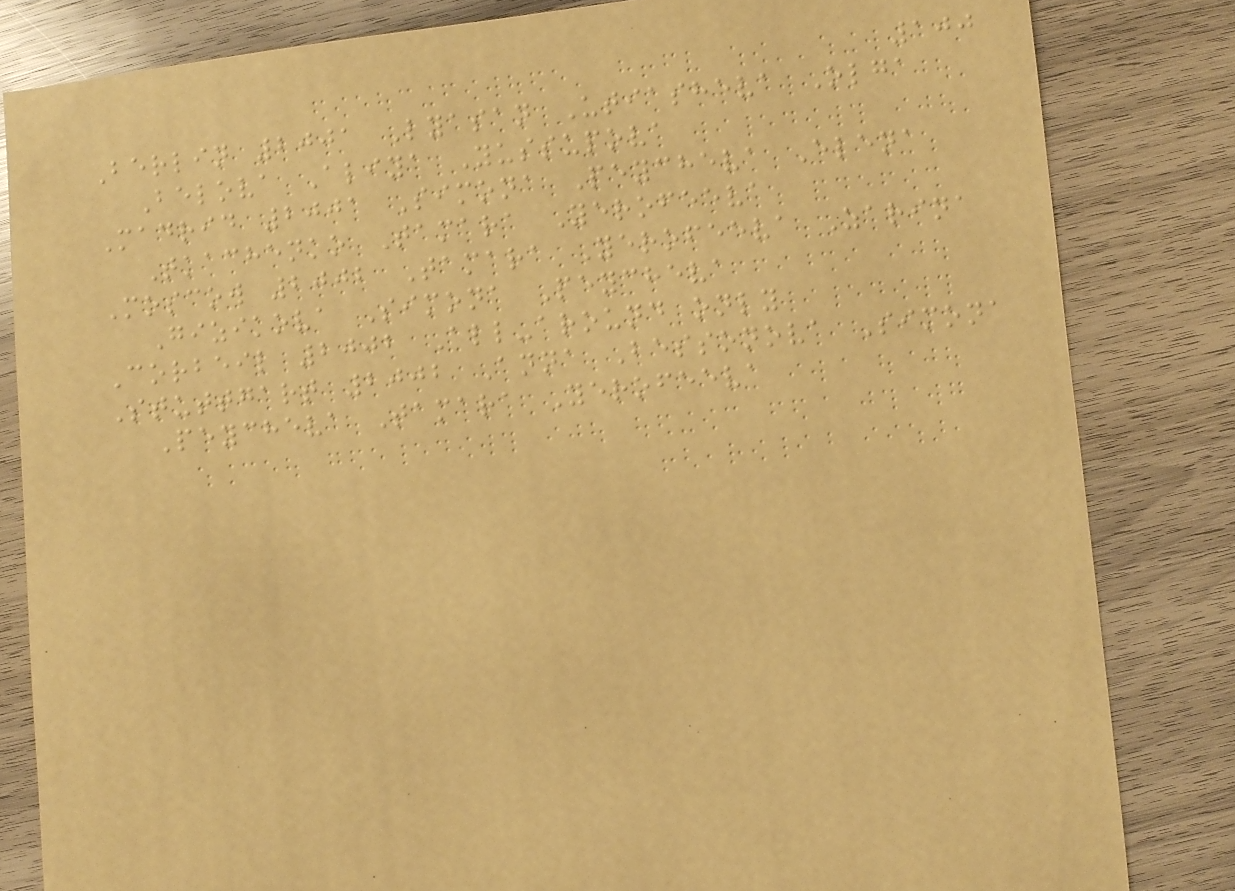100
Berlin 2001 Lyasan Utiasheva Olga
Belova Aliya Yussupova
Madrid 2001 Simona Peycheva Elena
Tkachenko Tamara Yerofeeva
Moscow 2002 Tamara Yerofeeva Zarina
Gizikova Simona Peycheva
Corbeil 2002 All-around only
Stuttgart 2002 Anna Bessonova Simona
Peycheva Tamara Yerofeeva
